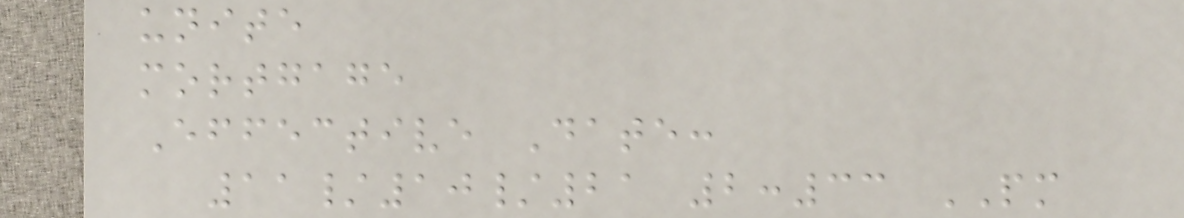unite
mortgage
Effective Date:
11/10/21 2:33 PM
